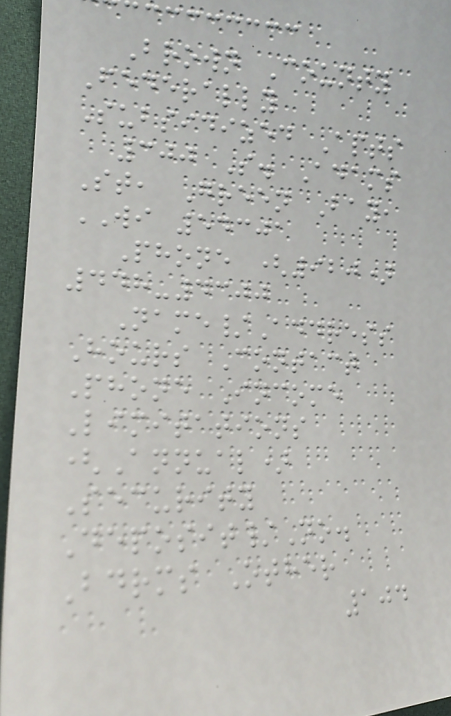Brown County
Federally
Subsidized Apts
300 S. Adams
St, Green Bay,
WI 54301
Phone (920)
448-4300
Name/Address
Hours Contact
Phone Income
Limitations
(Annual)
Security
Deposit/No.
Bdrms Other
104
